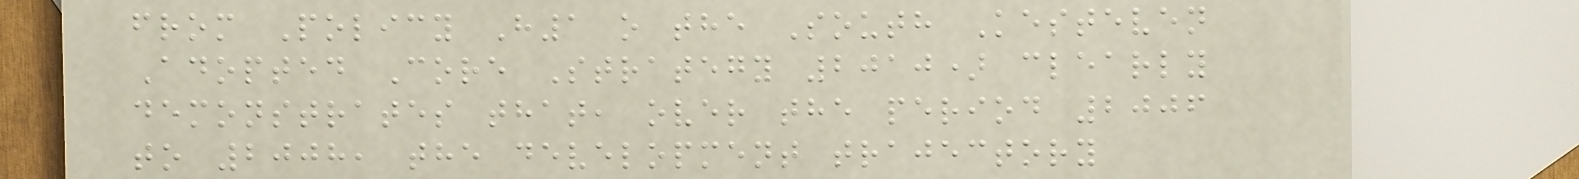from Policy H1 o the South Kesteven
Adopted Core Strategy 2010) clearly
demonstrates that, over the period 2006
to 2008, the development trajectory
